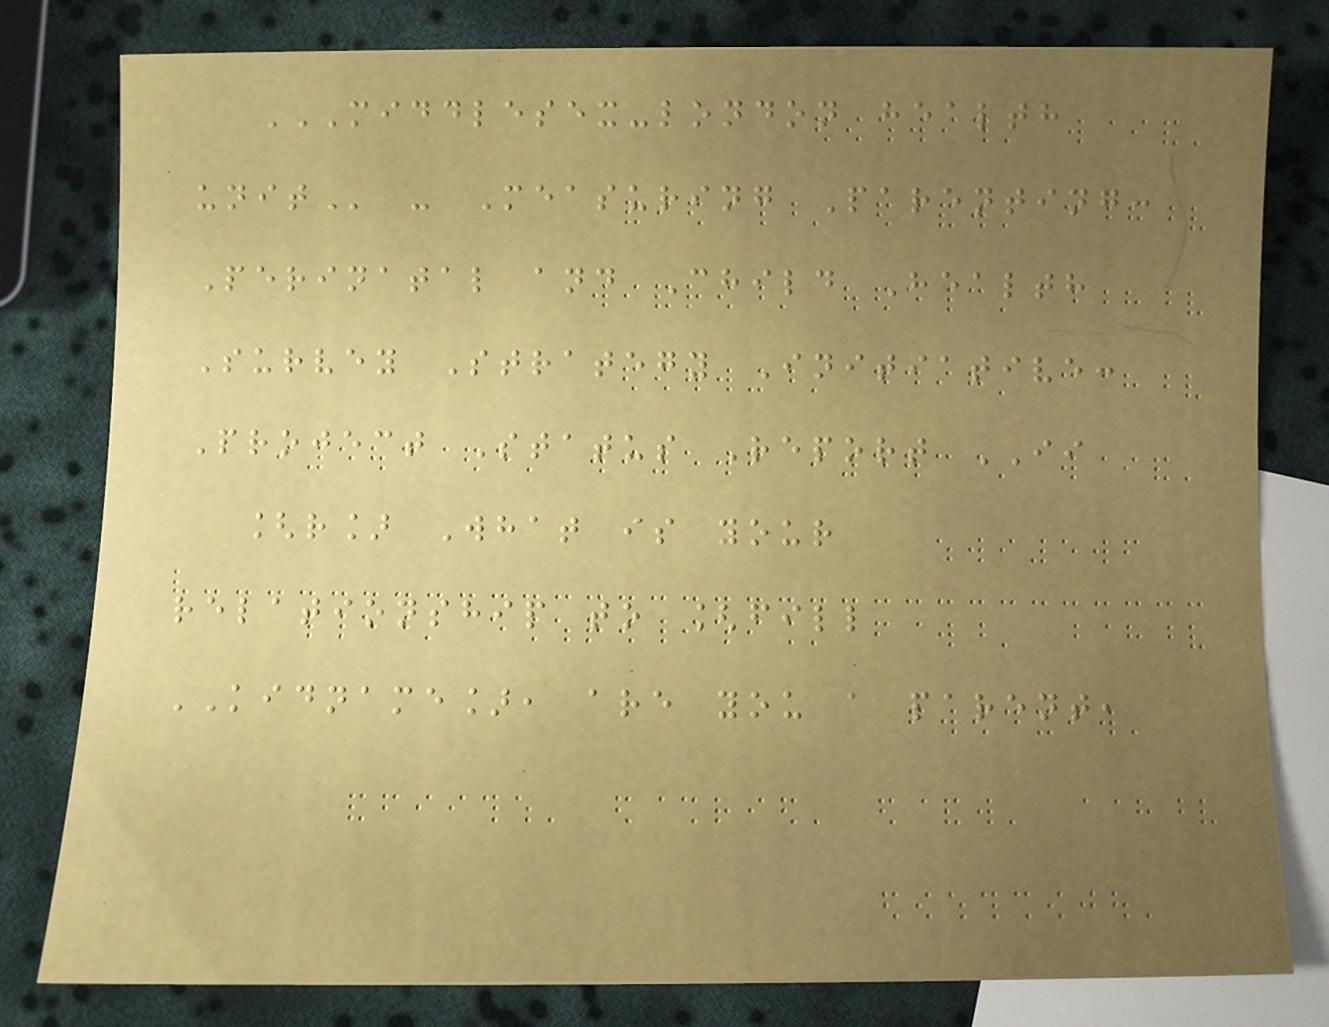MIDDLESEX-LONDON HEALTH
UNIT - Measuring Parenting:
Perinatal and Child Health
Survey Strategy Initiative:
Project Status Report II
[r] What is your
relationship to [fill
KIDNAME], are you a parent,
